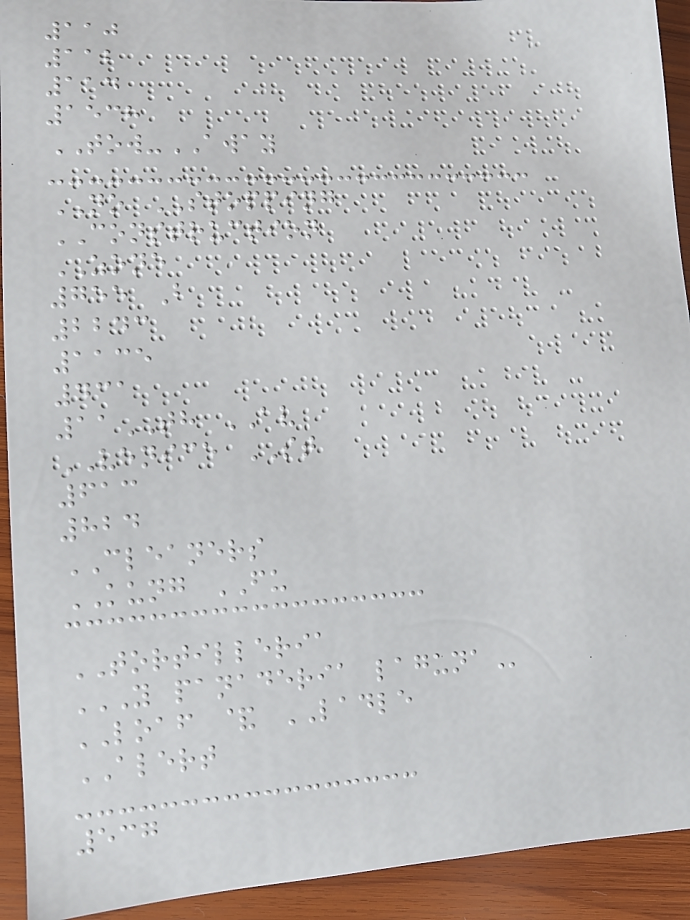110
112
114
1538
TOW-AWAY
NO STOPPING
CONSTRUCTION
ZONE
755 B
2243
1135
431
11TH AV
VENICE ST
613
824
CLEANERS
KUNG FU
TORTILLERIA
Y PANADERIA LAGUNA
LOAF & LADLE
ALERT
537
